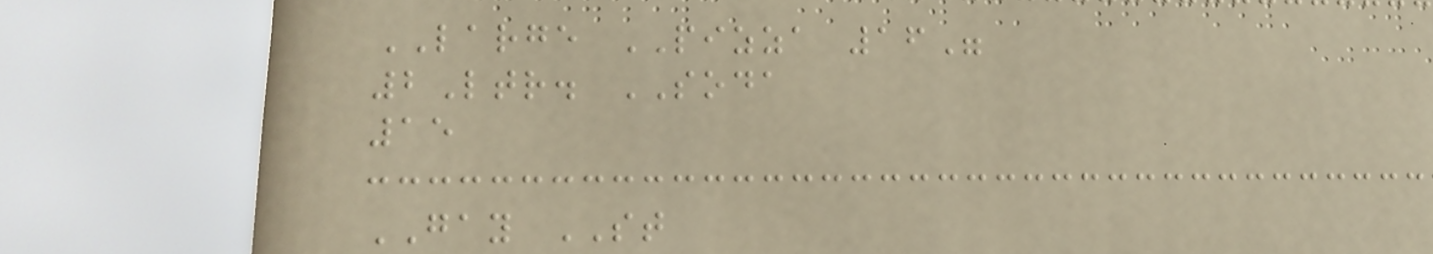LARGE PIZZA 16"
2Ltr. SODA
15
GAY ST
